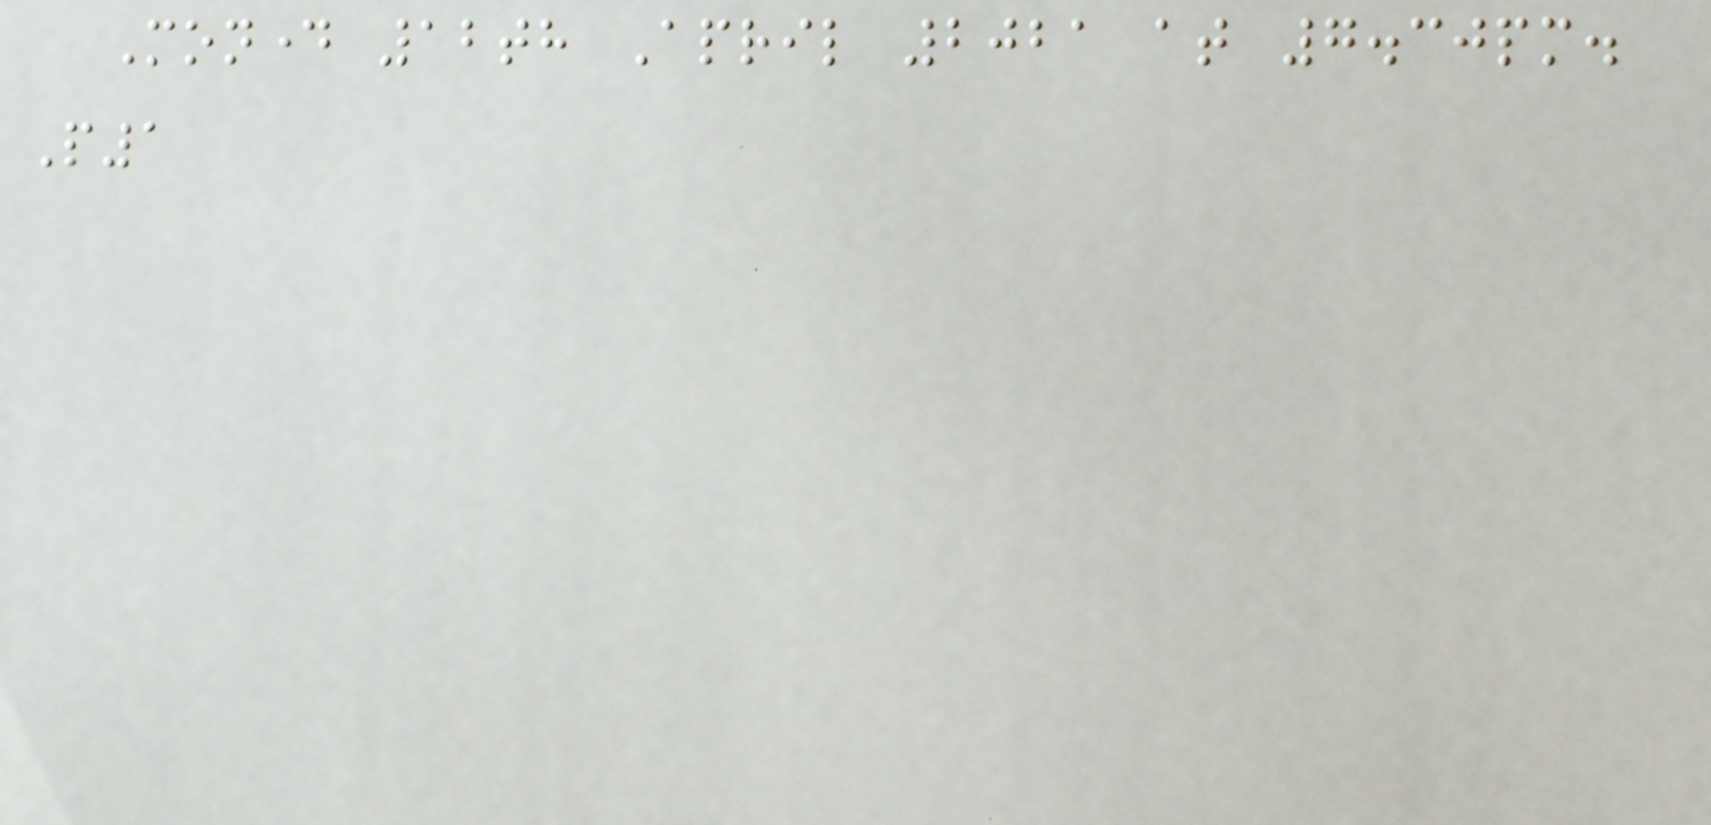Monday 12th April 2021 at 7.30pm.
P1
